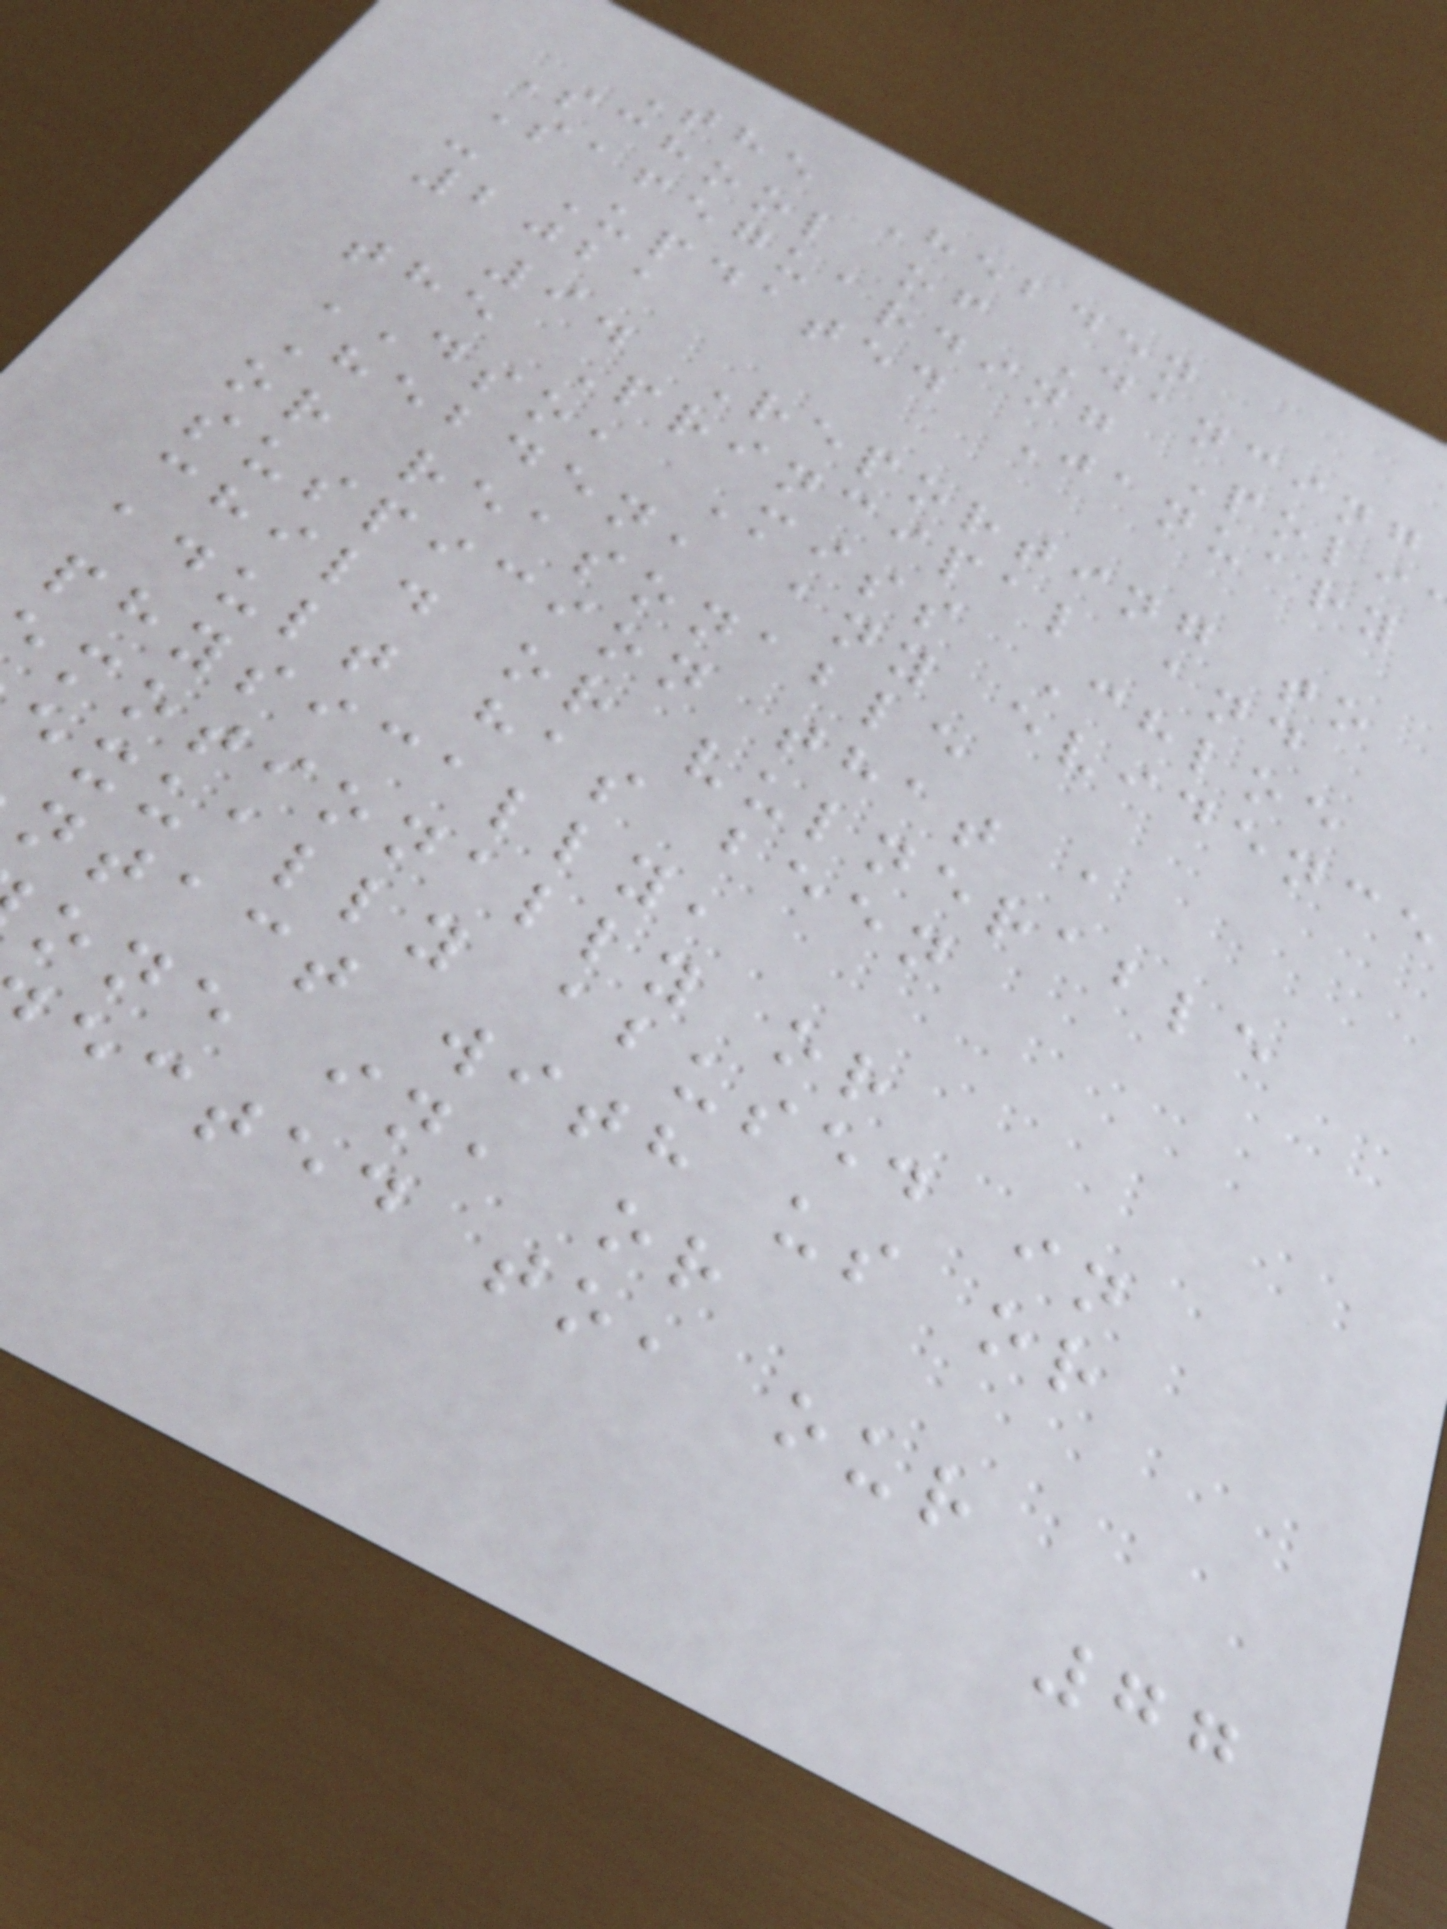The Hebden
School of Dancing
Safeguarding Poli
- Updated January
2021
9. Reporting to
the Principal and
DSO, Miss Chloe
Hebden, any evidence
or reasonable
suspicion that a
child or vulnerable
adult has been
physically,
motionally or
exually abused in
ntact with us or
one in, or
ected to, our
77
